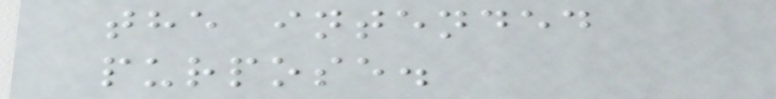the intended
purpose.
